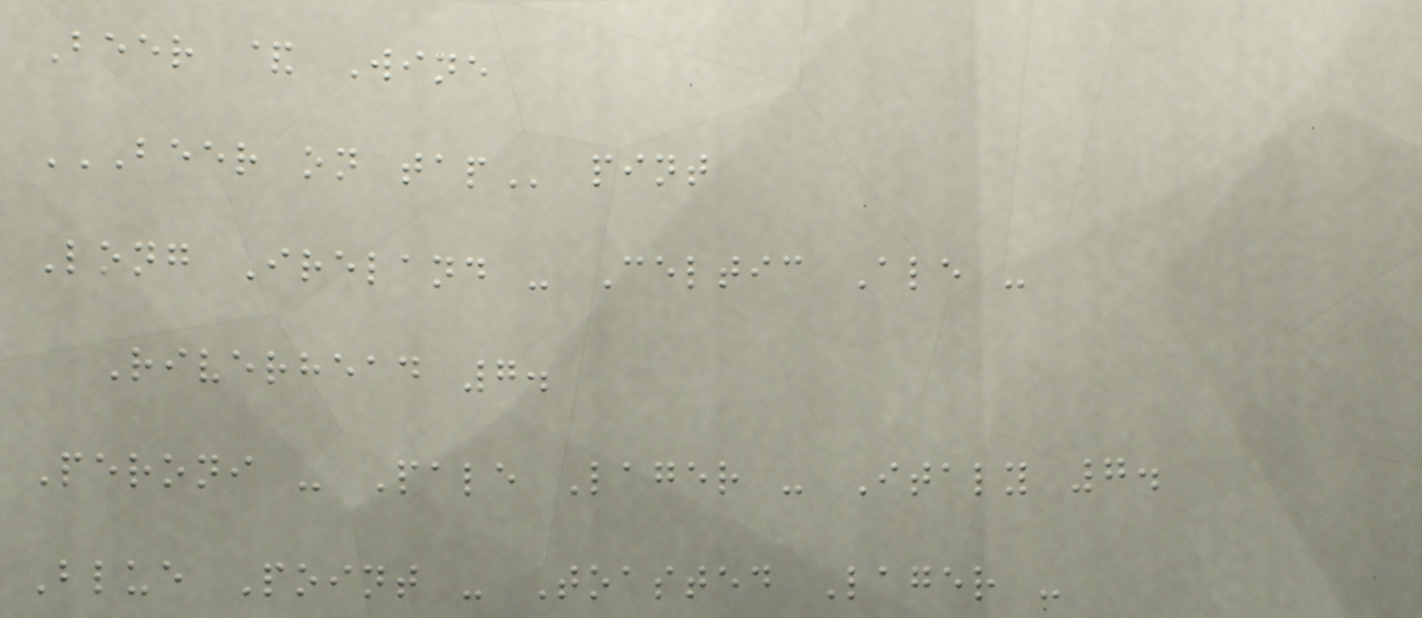Beer & Wine
BEER ON TAP pint
Long Ireland - Celtic Ale -
Riverhead 7.
Peroni - Pale Lager - Italy 7.
Blue Point - Toasted Lager -
